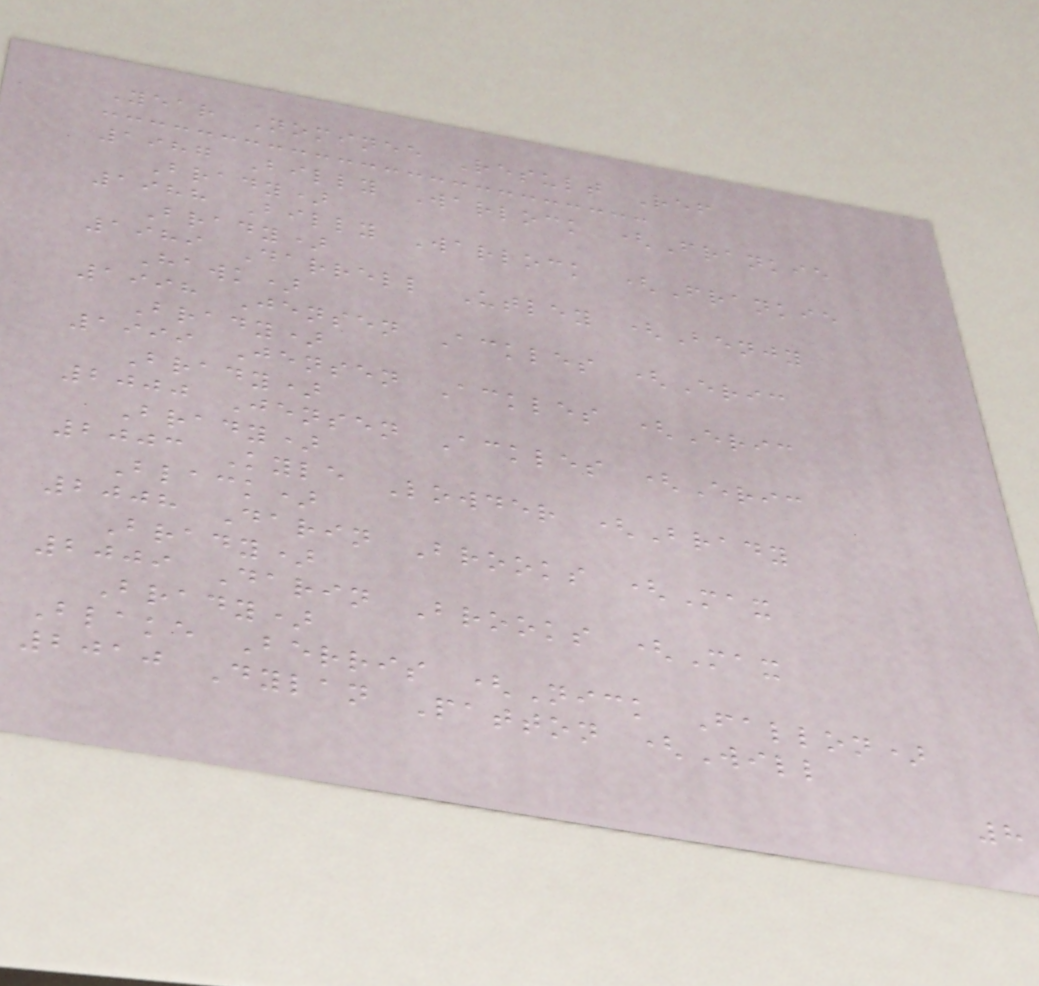Year Nominee Result Ref
1987 Billy Warlock (Frankie
Brady)
1988 Billy Warlock (Frankie
Brady)
1989 Darrell Utley (Benjy
Hawk)
1998 Jensen Ackles (Eric
Brady)
1999 Jensen Ackles (Eric
Brady)
2000 Jensen Ackles (Eric
Brady)
2003 Kyle Lowder (Brady
Black)
2008 Darin Brooks (Max
Brady)
2009 Darin Brooks (Max
Brady)
Blake Berris (Nick Fallon)
2010 Dylan Patton (Will
8
